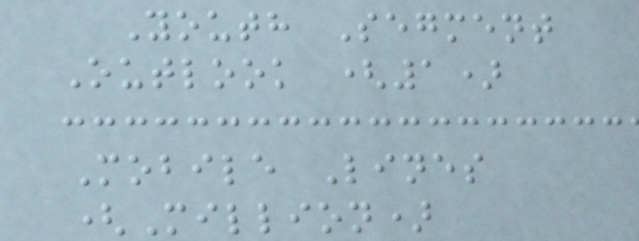Youth Segment
Outlook (1)
Mobile Lines
(Million)
